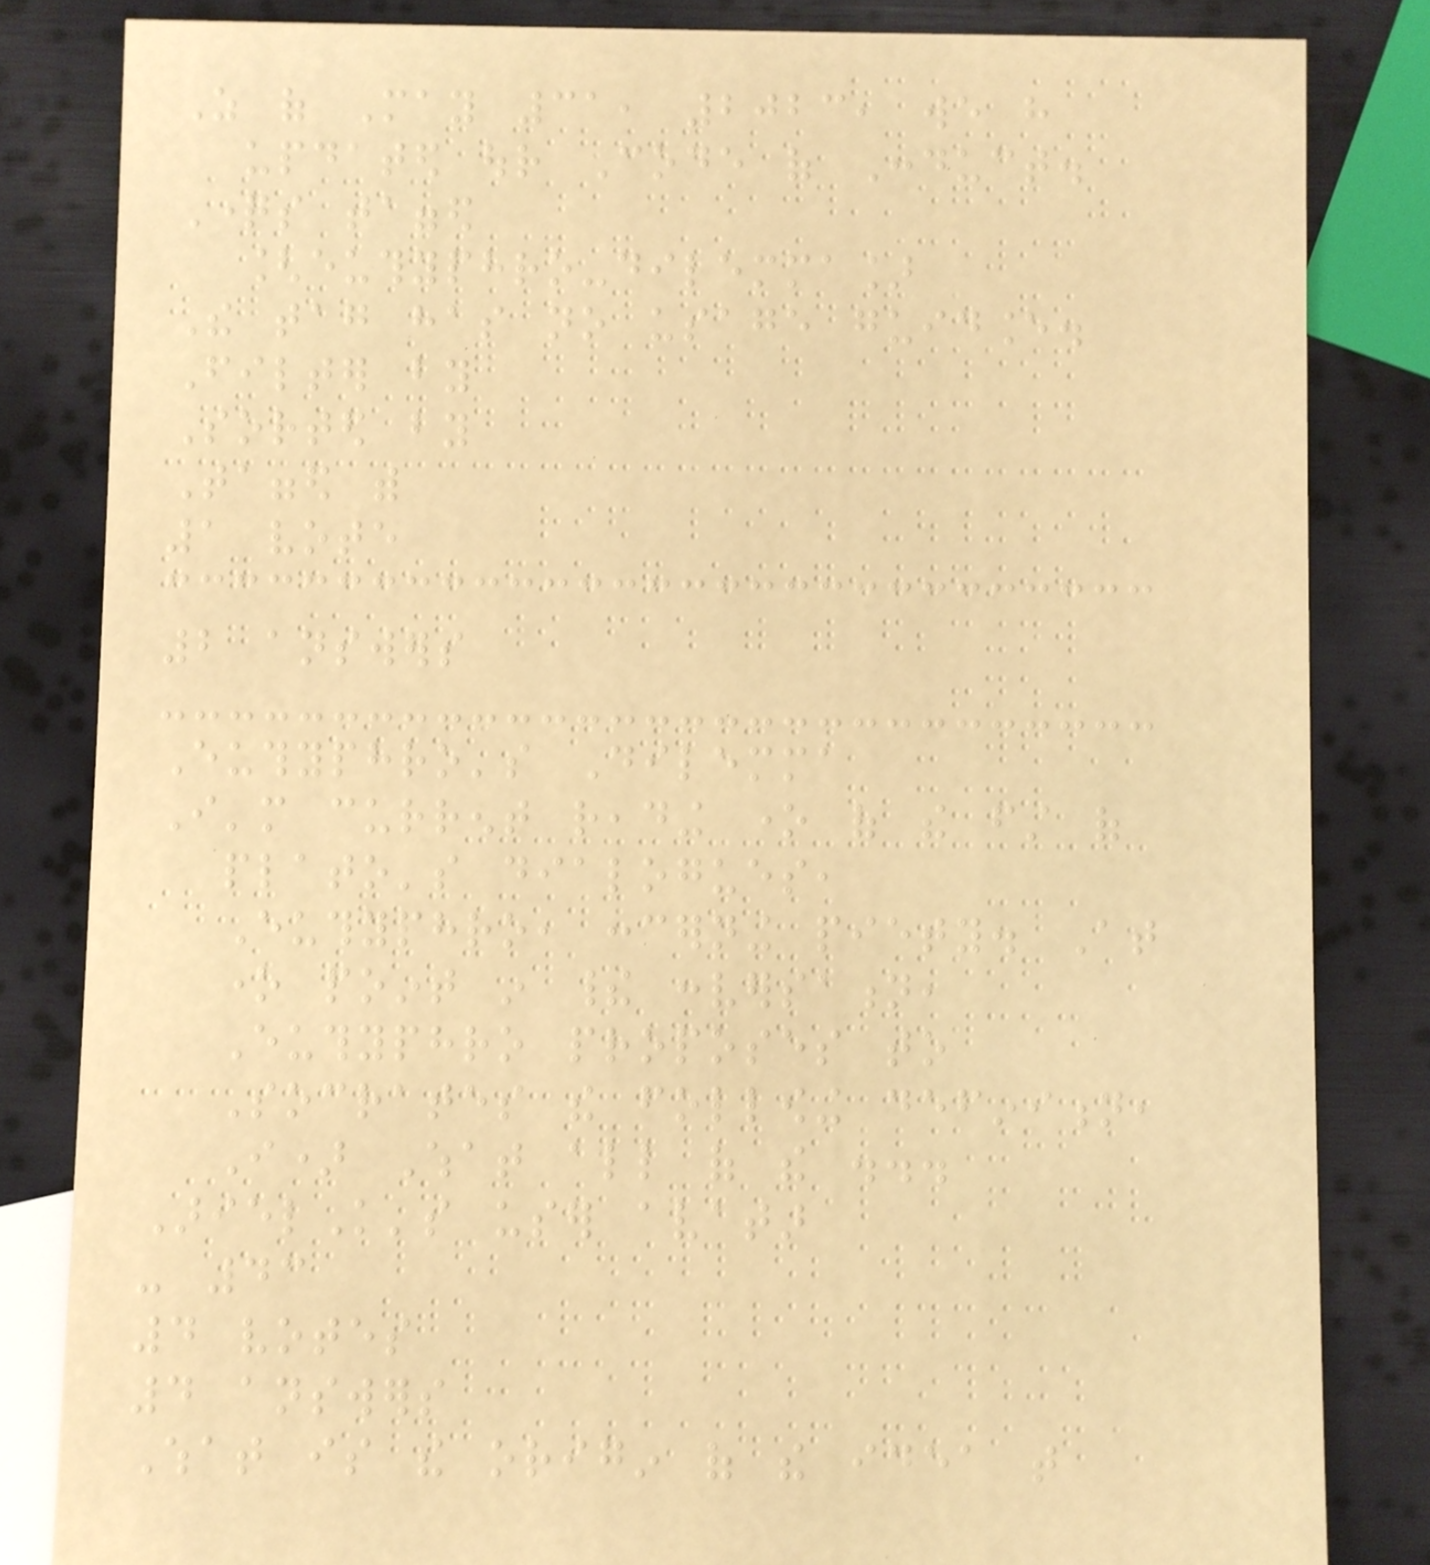As of May 31, 2023, we have
updated our Code of Conduct.
Questions tagged
[euthyphro-dilemma]
The tag has no usage guidance.
Filter by
Sorted by
Tagged with
1 vote
2 answers
Euthyphro's Dilemma
I'm current reading one of the first of
plato's dialogues,
Euthyphro, concerning piety. At
one point in their conversation,
Euthyphro proposes to
Socrates the following definition,
I) What all of the ...
ArielK's user avatar
- 43
4 votes
4 answers
What is the origin of the idea that
